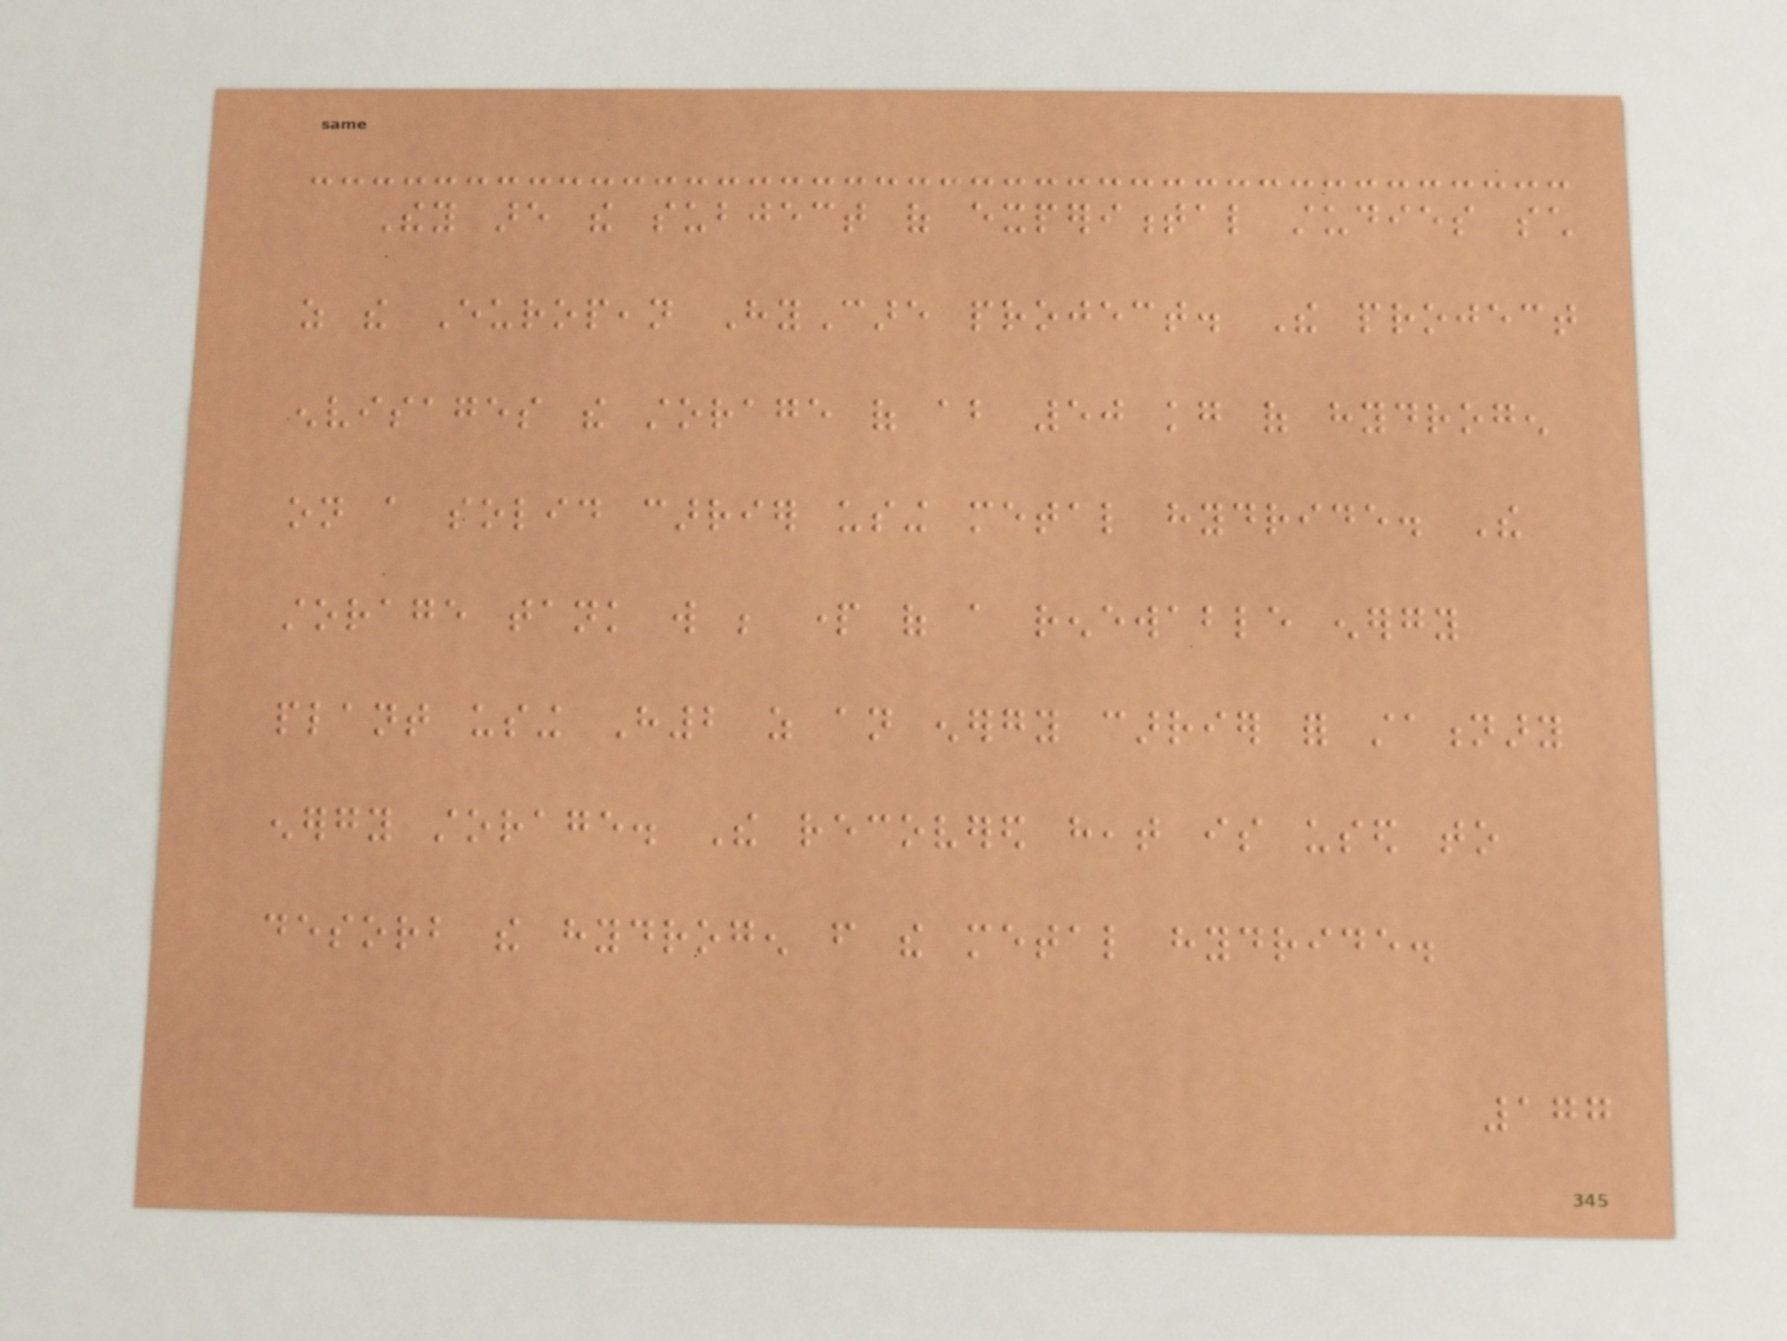They are the subject of experimental studies such
as the European HyCare project. The project
envisages the storage of about 50 kg of hydrogen
on a solid carrier using metal hydride. The
storage tank will be part of a renewable energy
plant using H2 as an energy carrier for stationary
energy storage. The recovered heat is used to
desorb the hydrogen from the metal hydride.
177
